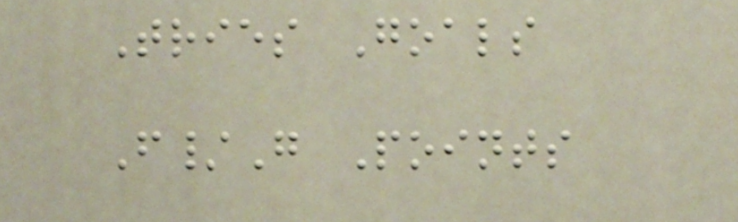Tries Goals
F/G Points
